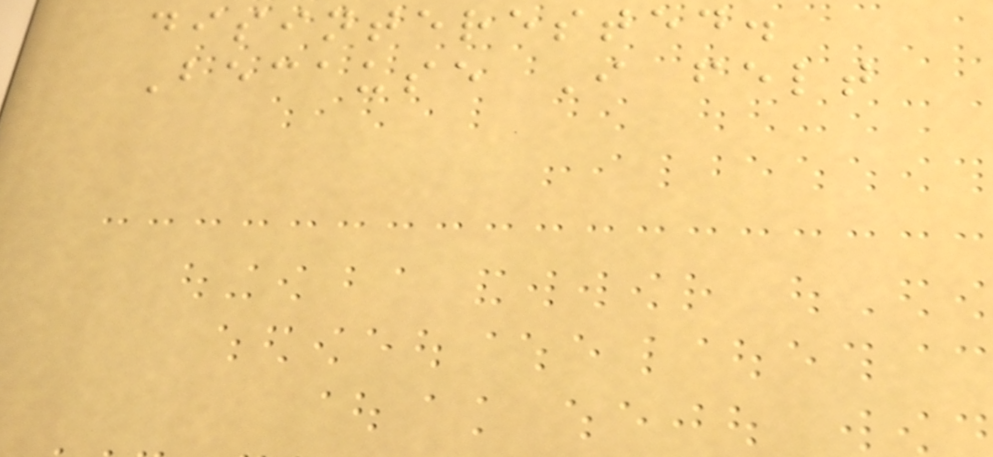disinterested.
Because I felt
